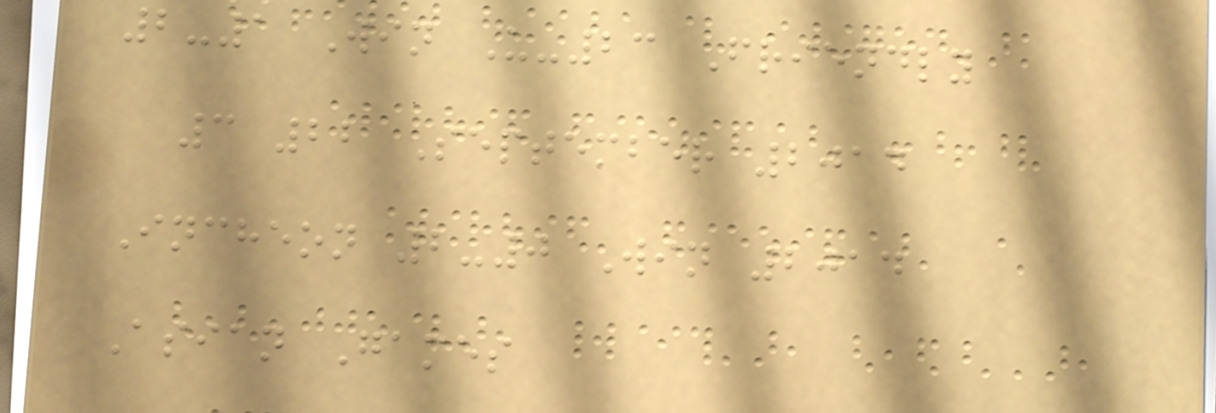2-1 Win U-23 Friendly
3 22 September 2014
Incheon 2-0 Win 2014
Asian Games
